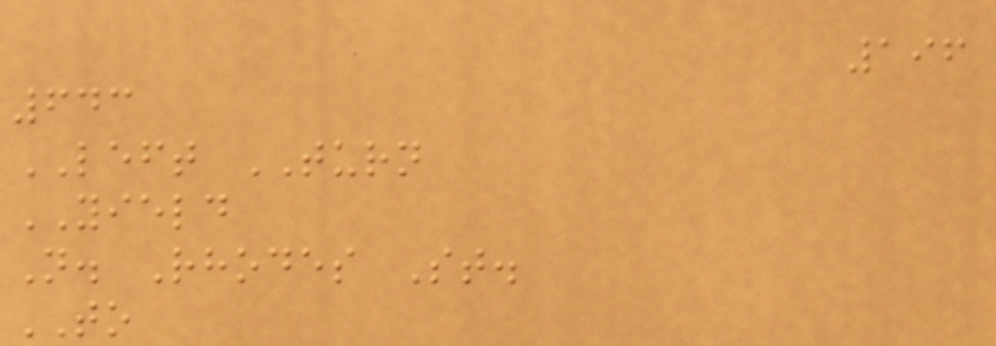196
643
LEFT TURN
YIELD
N. Rhodes St.
TO
